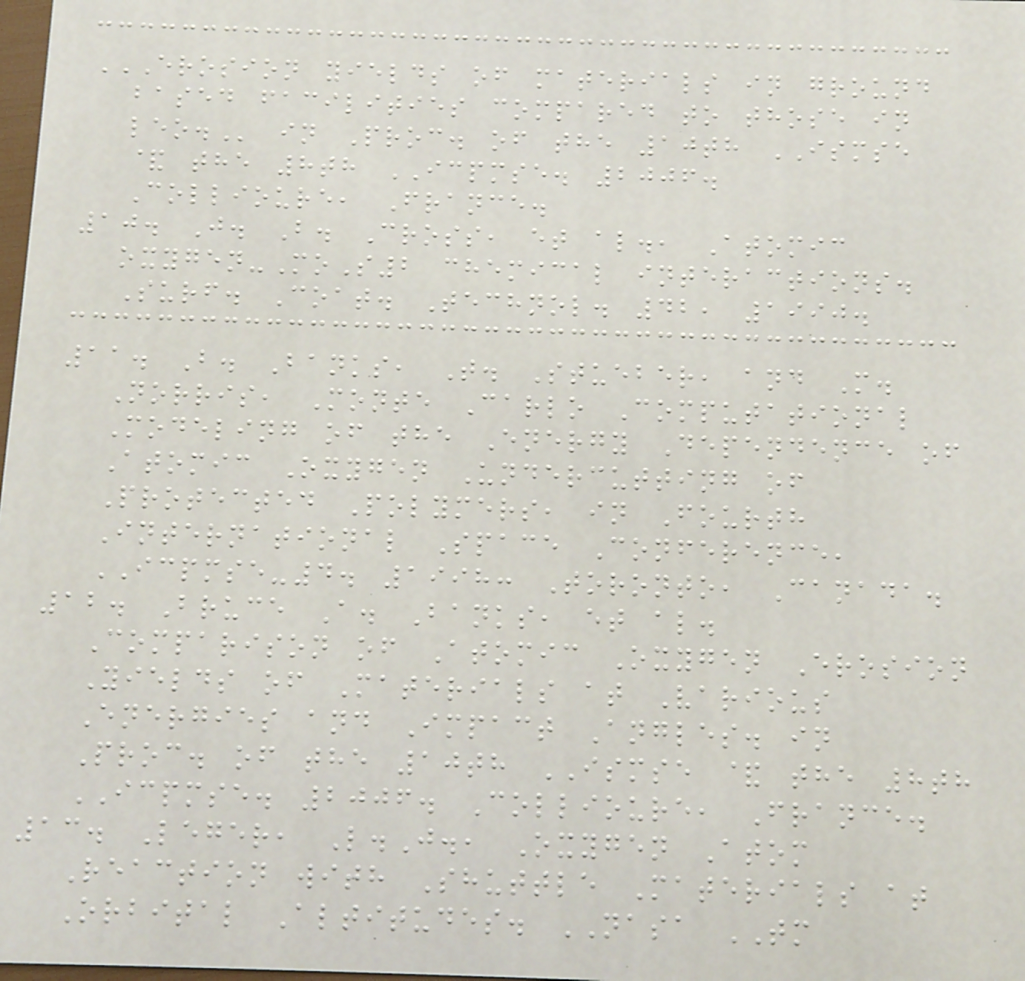EROSION YIELDS OF MATERIALS IN GROUND
BASED FACILITIES COMPARED TO THOSE IN
LEO. in Proc. of the 10th ISMSE
& the 8th ICPMSE. 2006.
Collioure, France.
10. J. B. Cross, et al., Atomic
oxygen-MoS2 chemical interactions.
Surf. Coat. Technol. 42, 1990.
11. B. Banks, T. Stueber, and M.
Norris, Monte Carlo Computational
Modeling of the Energy Dependence of
Atomic Oxygen Undercutting of
Protected Polymers, in Fourth
International Space Conference,
ICPMSE-4. 1998: Toronto, Canada.
12. Bruce A. Banks, et al.
Comparison of Atomic Oxygen Erosion
Yields of Materials at Various
Energies and Impact Angles. in
Proc. of the 10th ISMSE & the 8th
ICPMSE. 2006. Collioure, France.
13. Leger, L.J., Oxygen Atom
Reaction with Shuttle Materials at
Orbital Altitudes. NASA TM
